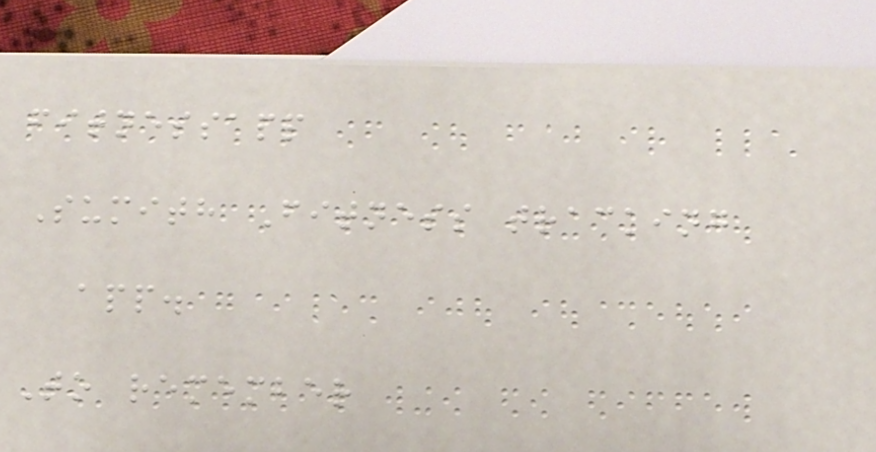fitnessapp
Sumith Fitness tracking
app.
To remember
